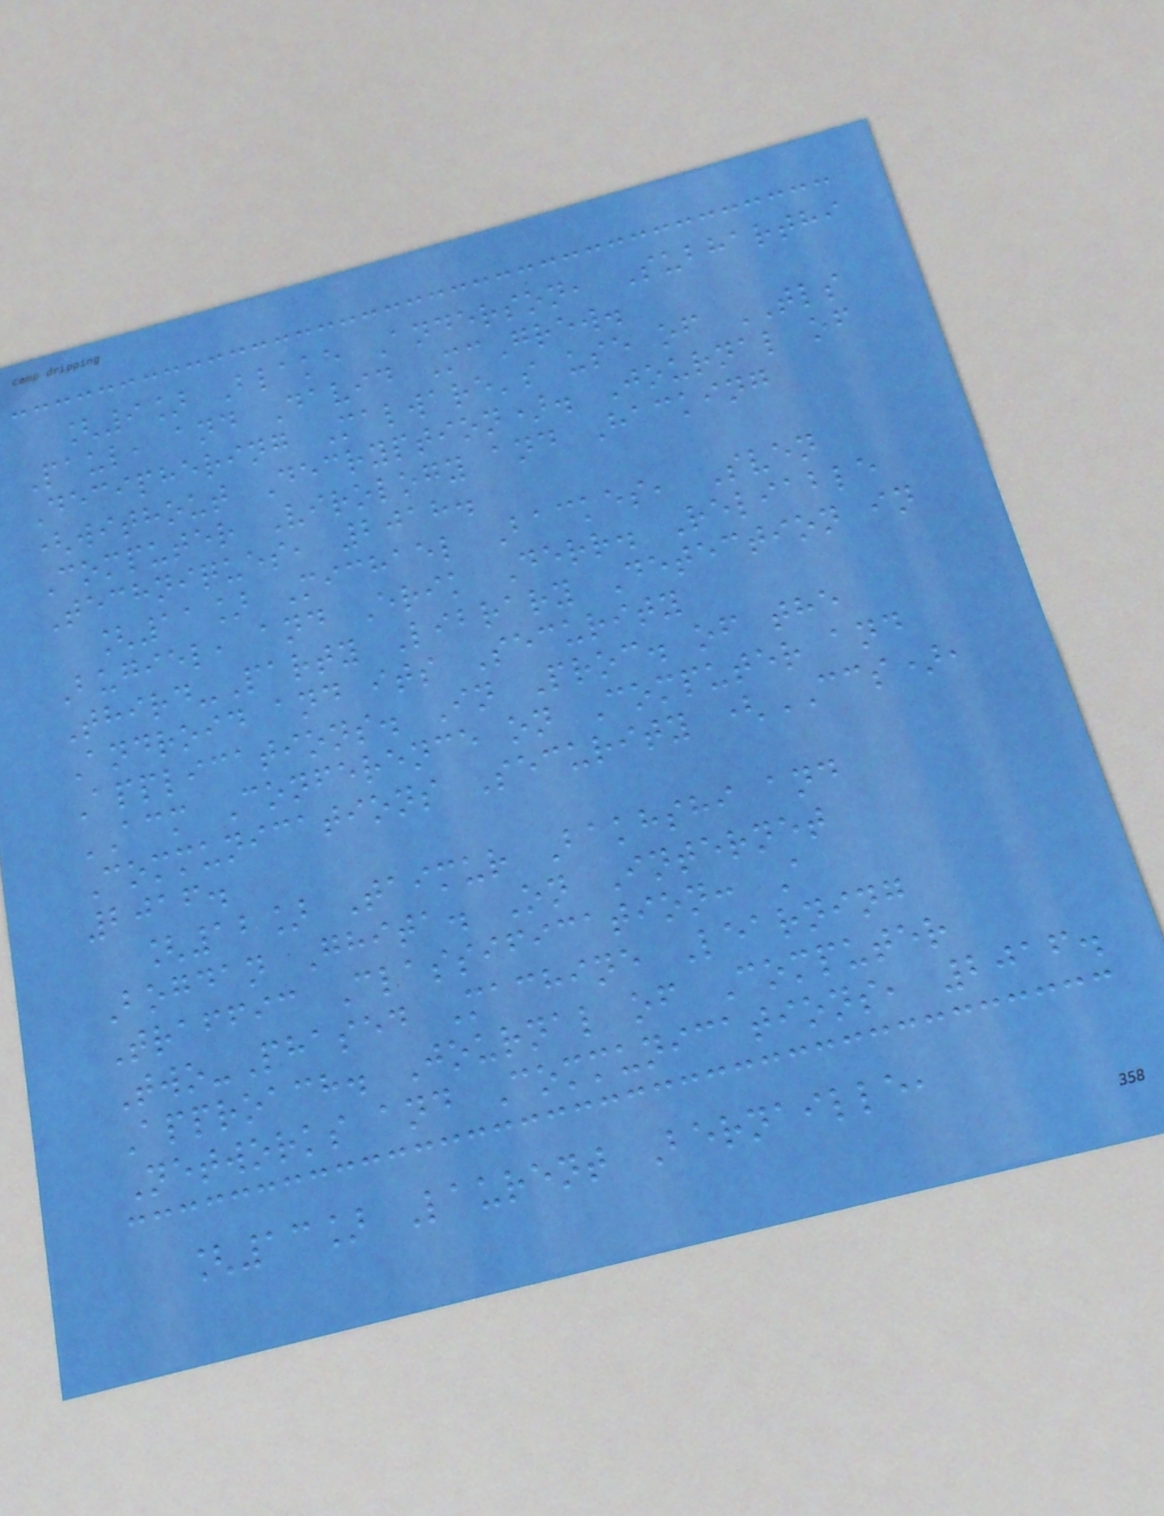[9] Blake Anderson, Subharthi
Paul, and David McGrew.
Deciphering Malware's use of TLS
(without Decryption). Journal of
Computer Virology and Hacking
Techniques, 2018.
[11] Michael Backes, Sven
Bugiel, and Erik Derr. Reliable
Third-Party Library Detection in
Android and its Security
Applications. In Proc. of the
ACM Conference on Computer and
Communications Security (CCS),
2016.
[12] Taimur Bakhshi and
Bogdan Ghita. On Internet
Traffic Classification: A
Two-Phased Machine Learning
Approach. Journal of Computer
Networks and Communications, 2016.
[13] Laurent Bernaille,
